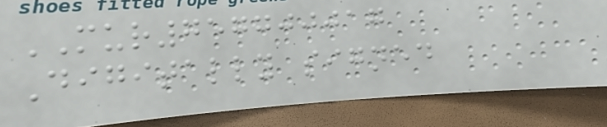MUR757700017
Digitally signed
